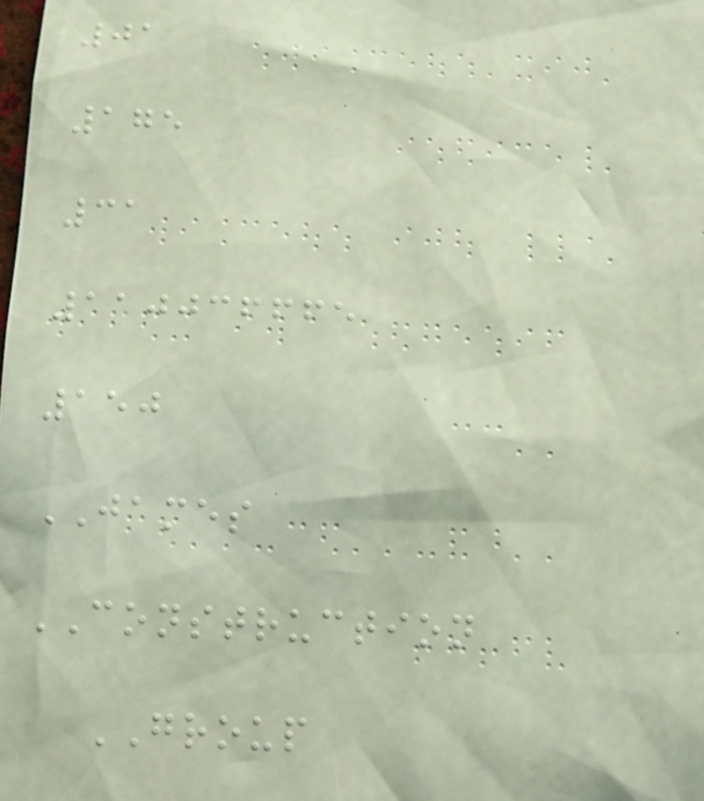01
175
31
110036665
150
JAMES
CONSTRUCTION
GROUP
